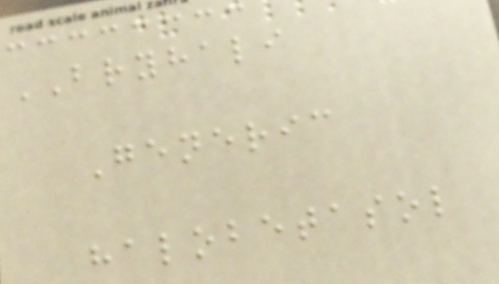BRYHALI
Generic
halobetasol
